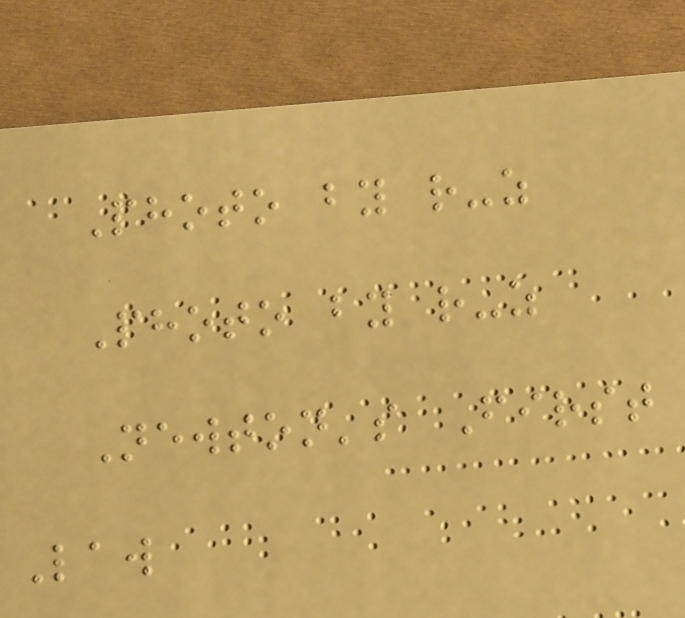Photo by r-z
Photo by r-z
Newton's First
Law
